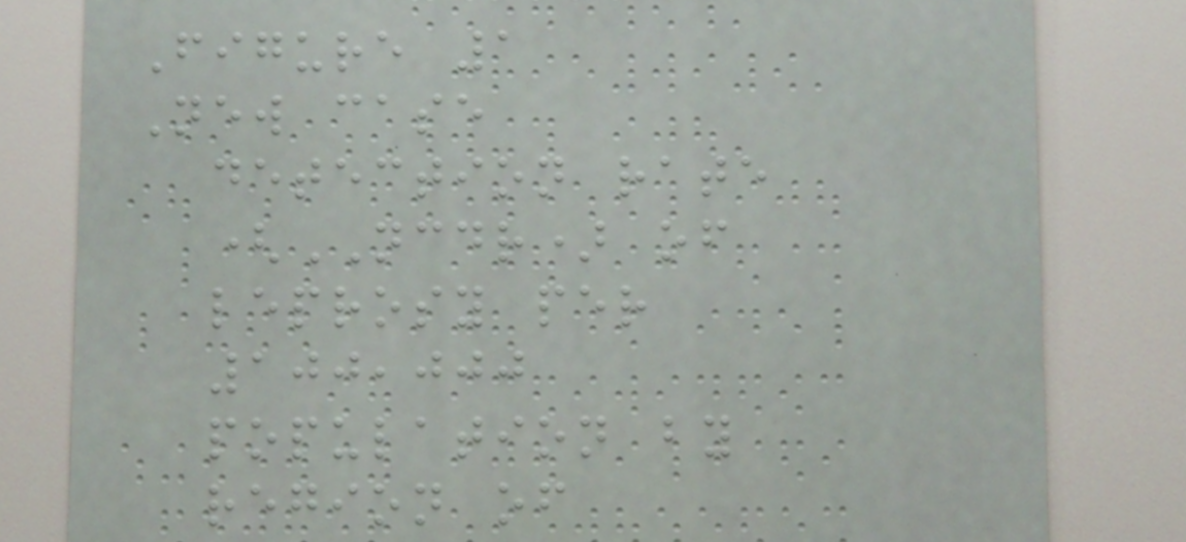Figure 1
New case
detection rate
(NCDR) of
leprosy per
100,000
population by
region of
